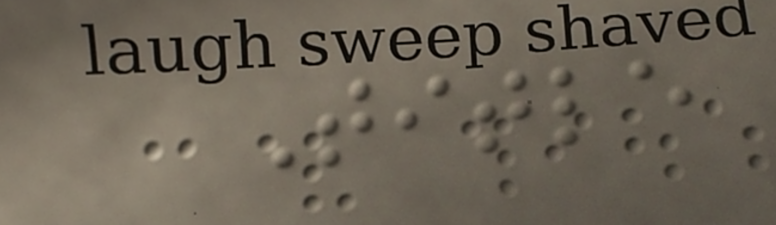Title
